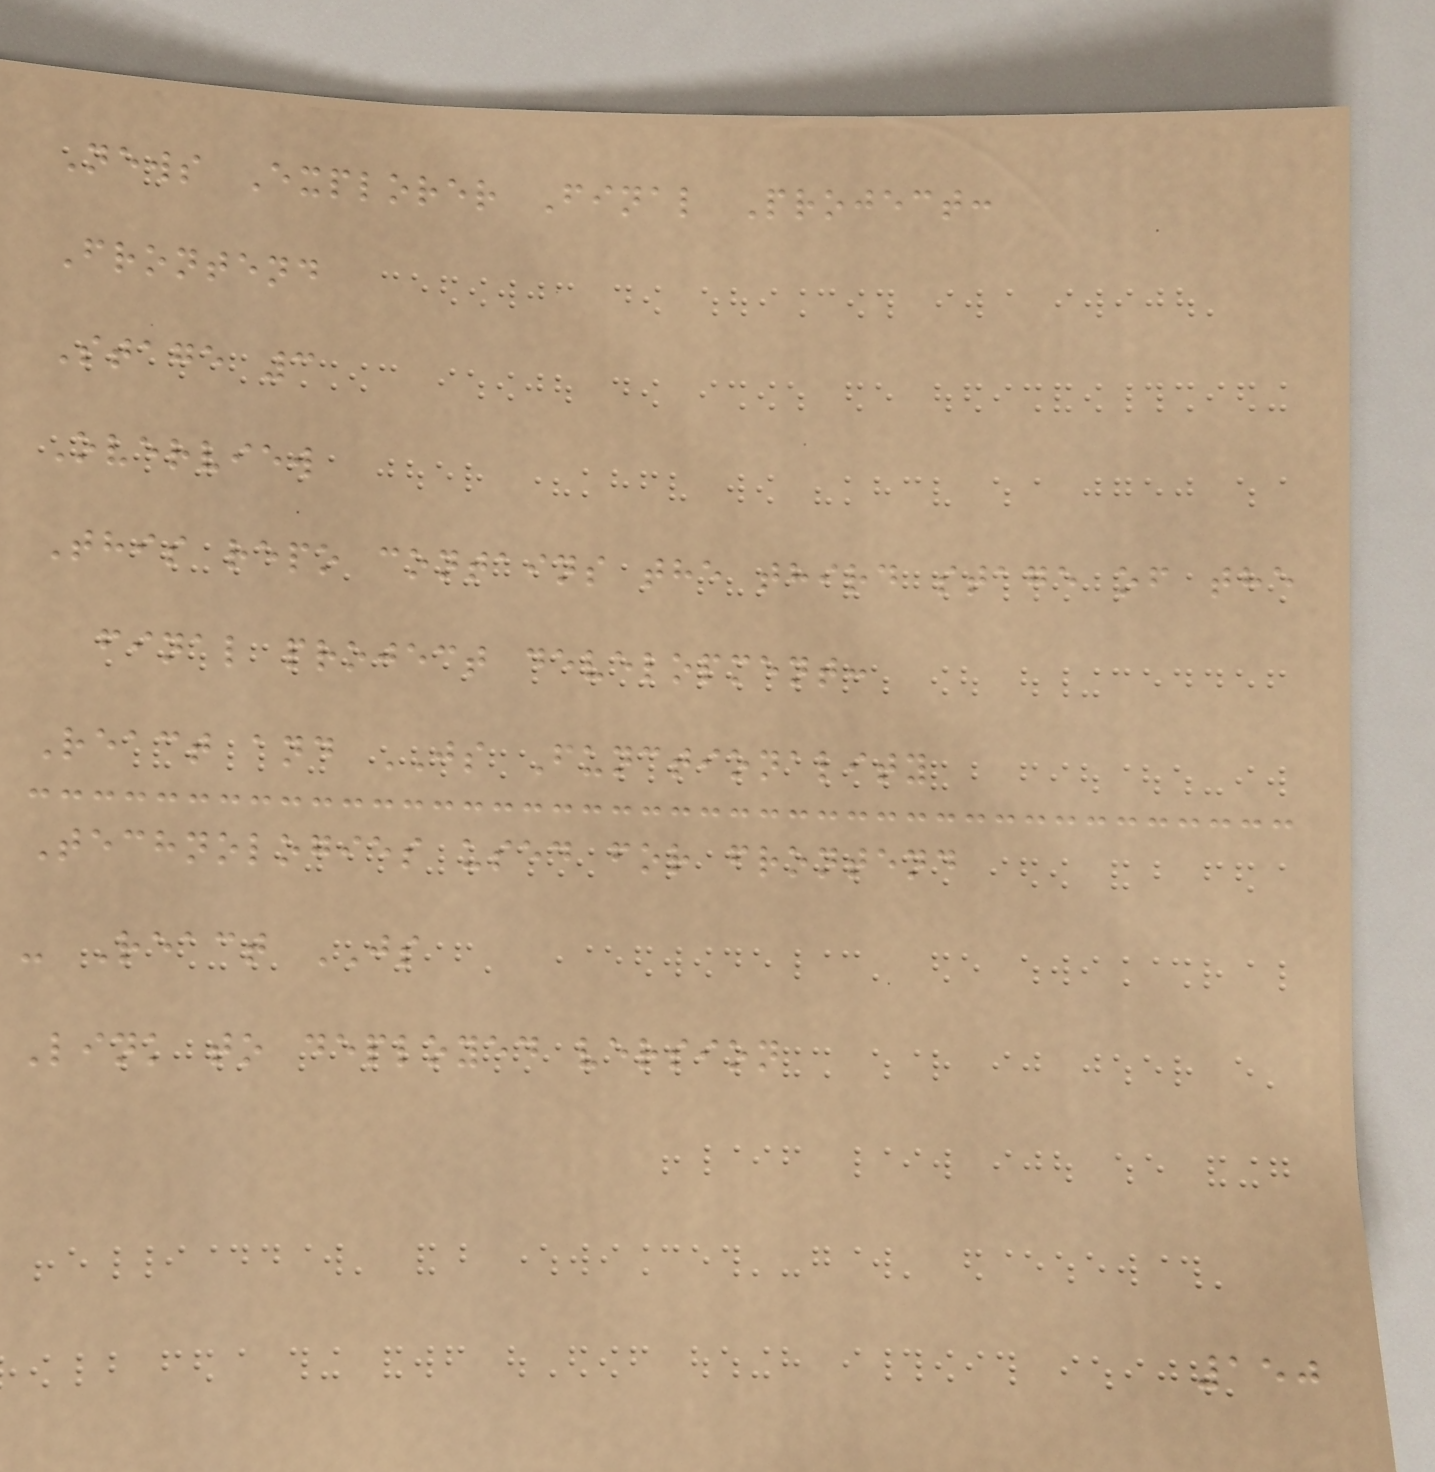News Explorer Final Project:
Frontend
Stage 3
Overview
This repo contains the third stage of the
final project development:
React and JS Functionality
Technologies used for frontend
- React JS
Link to deployed version
150
